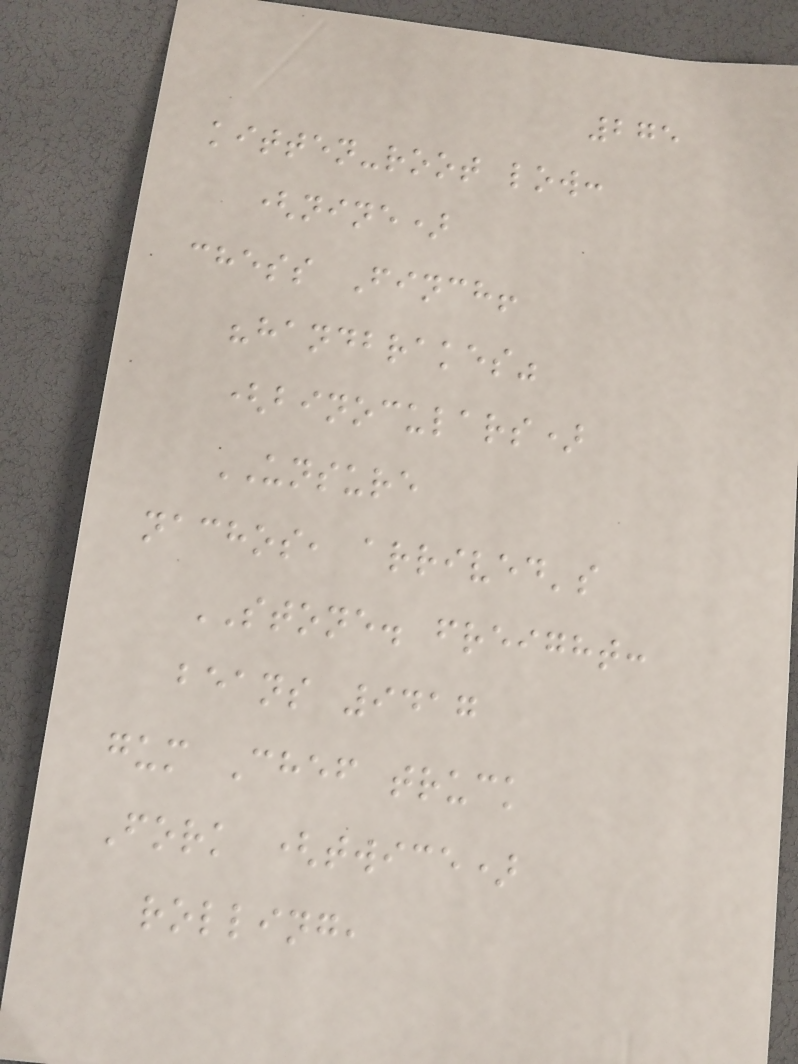275
kitten-root low:
(nine)
chess Finch!
"handbrakes"
(binoculars)
UNSURE
nachos, arrived's
STONE. freight:
beans 9417
gum Chef truck
Fork (twice)
rolling,
